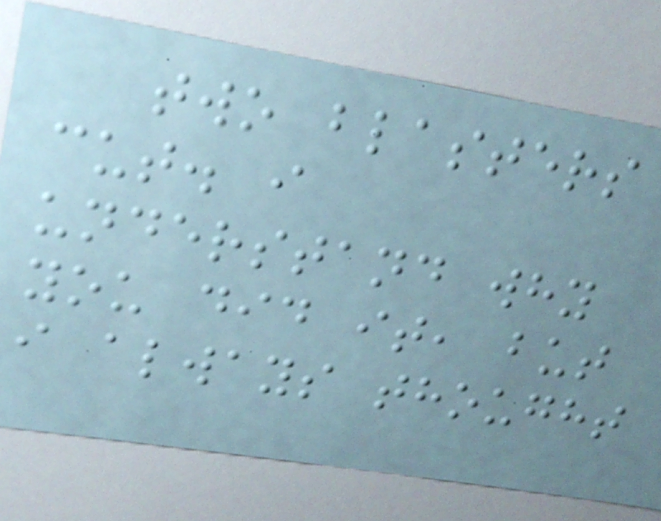two blasters
cut. i
understand why
you did it, but
i always thought
